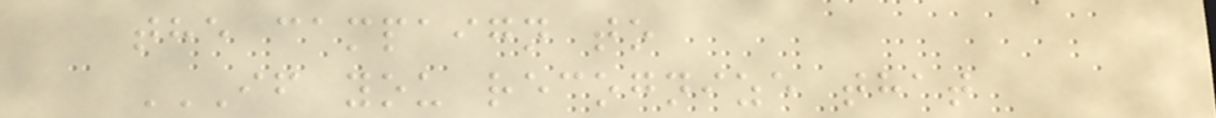the campaign to
IF YOU RECOGNIZE THAT
